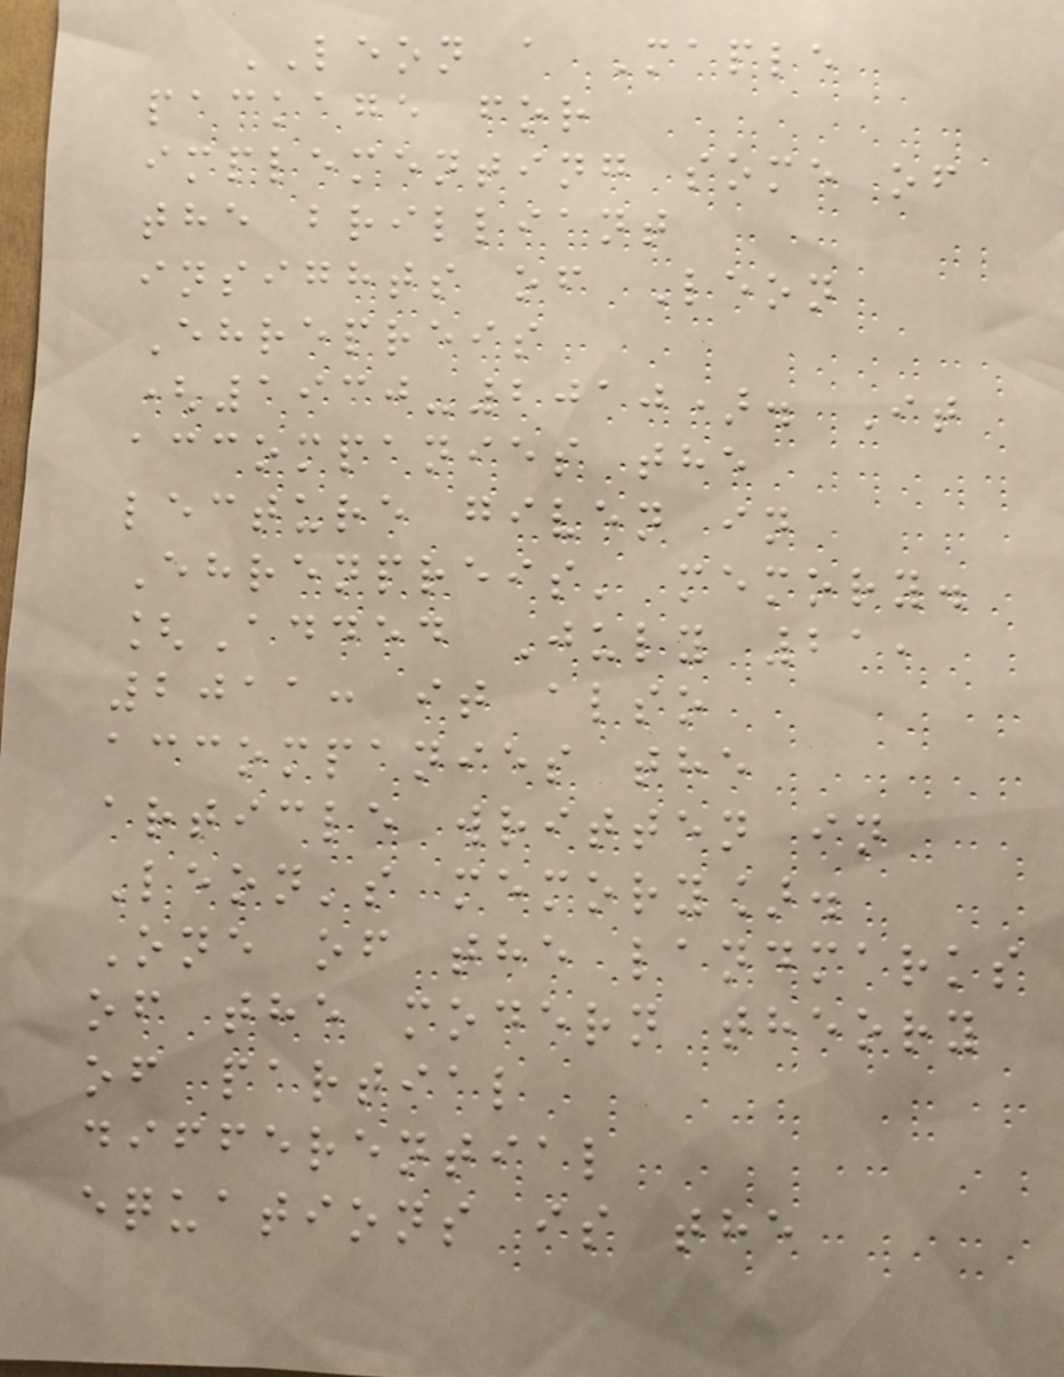LEON a Maple
package for
implementing some of
the brilliant
insights of Leon
Ehrepreis
(1930-2010). It
accompanies the
lecture given in
Ehrenpreis' memory.
[Added July 21,
2011: it also
accompanies the
article written in
Leon's memory].
One of the landmarks
of the modern theory
of partial
differential
equations is the
